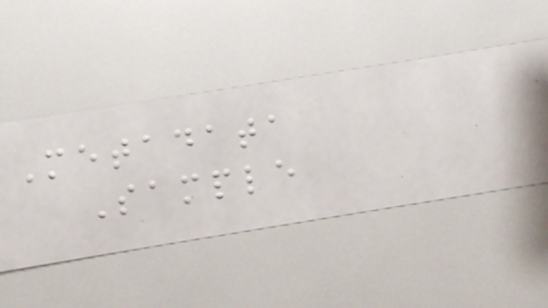Metadata
Sample
